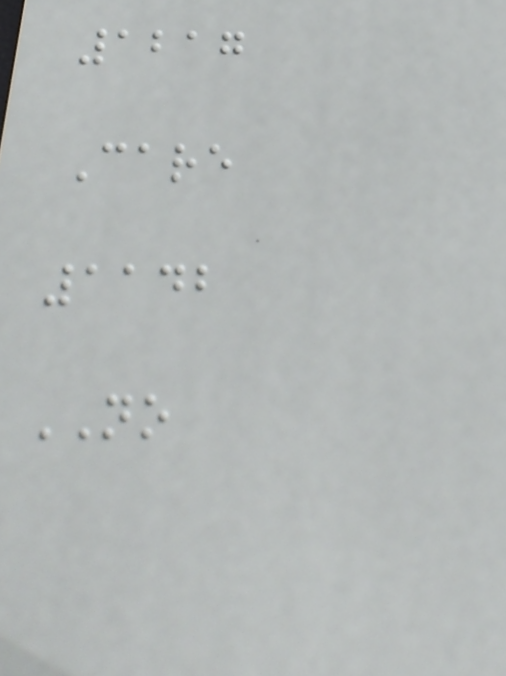1217
Care
1142
NO
